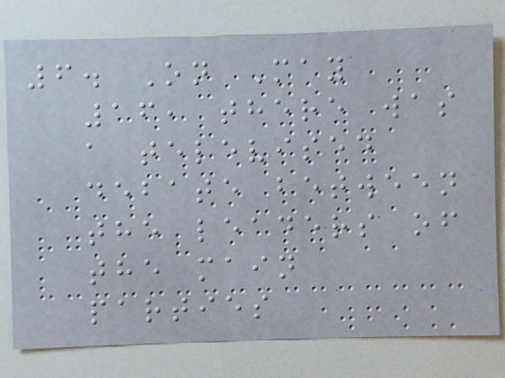6. On May
16, there was
a televised
debate between
the leaders of
the main
parties
